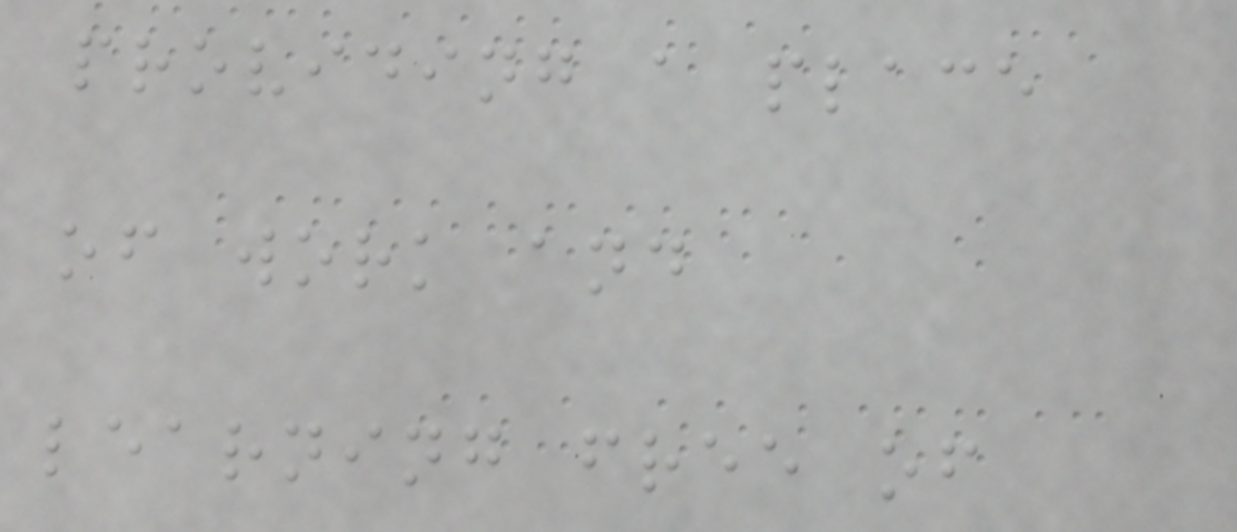providing a place
of work and
learning free of
